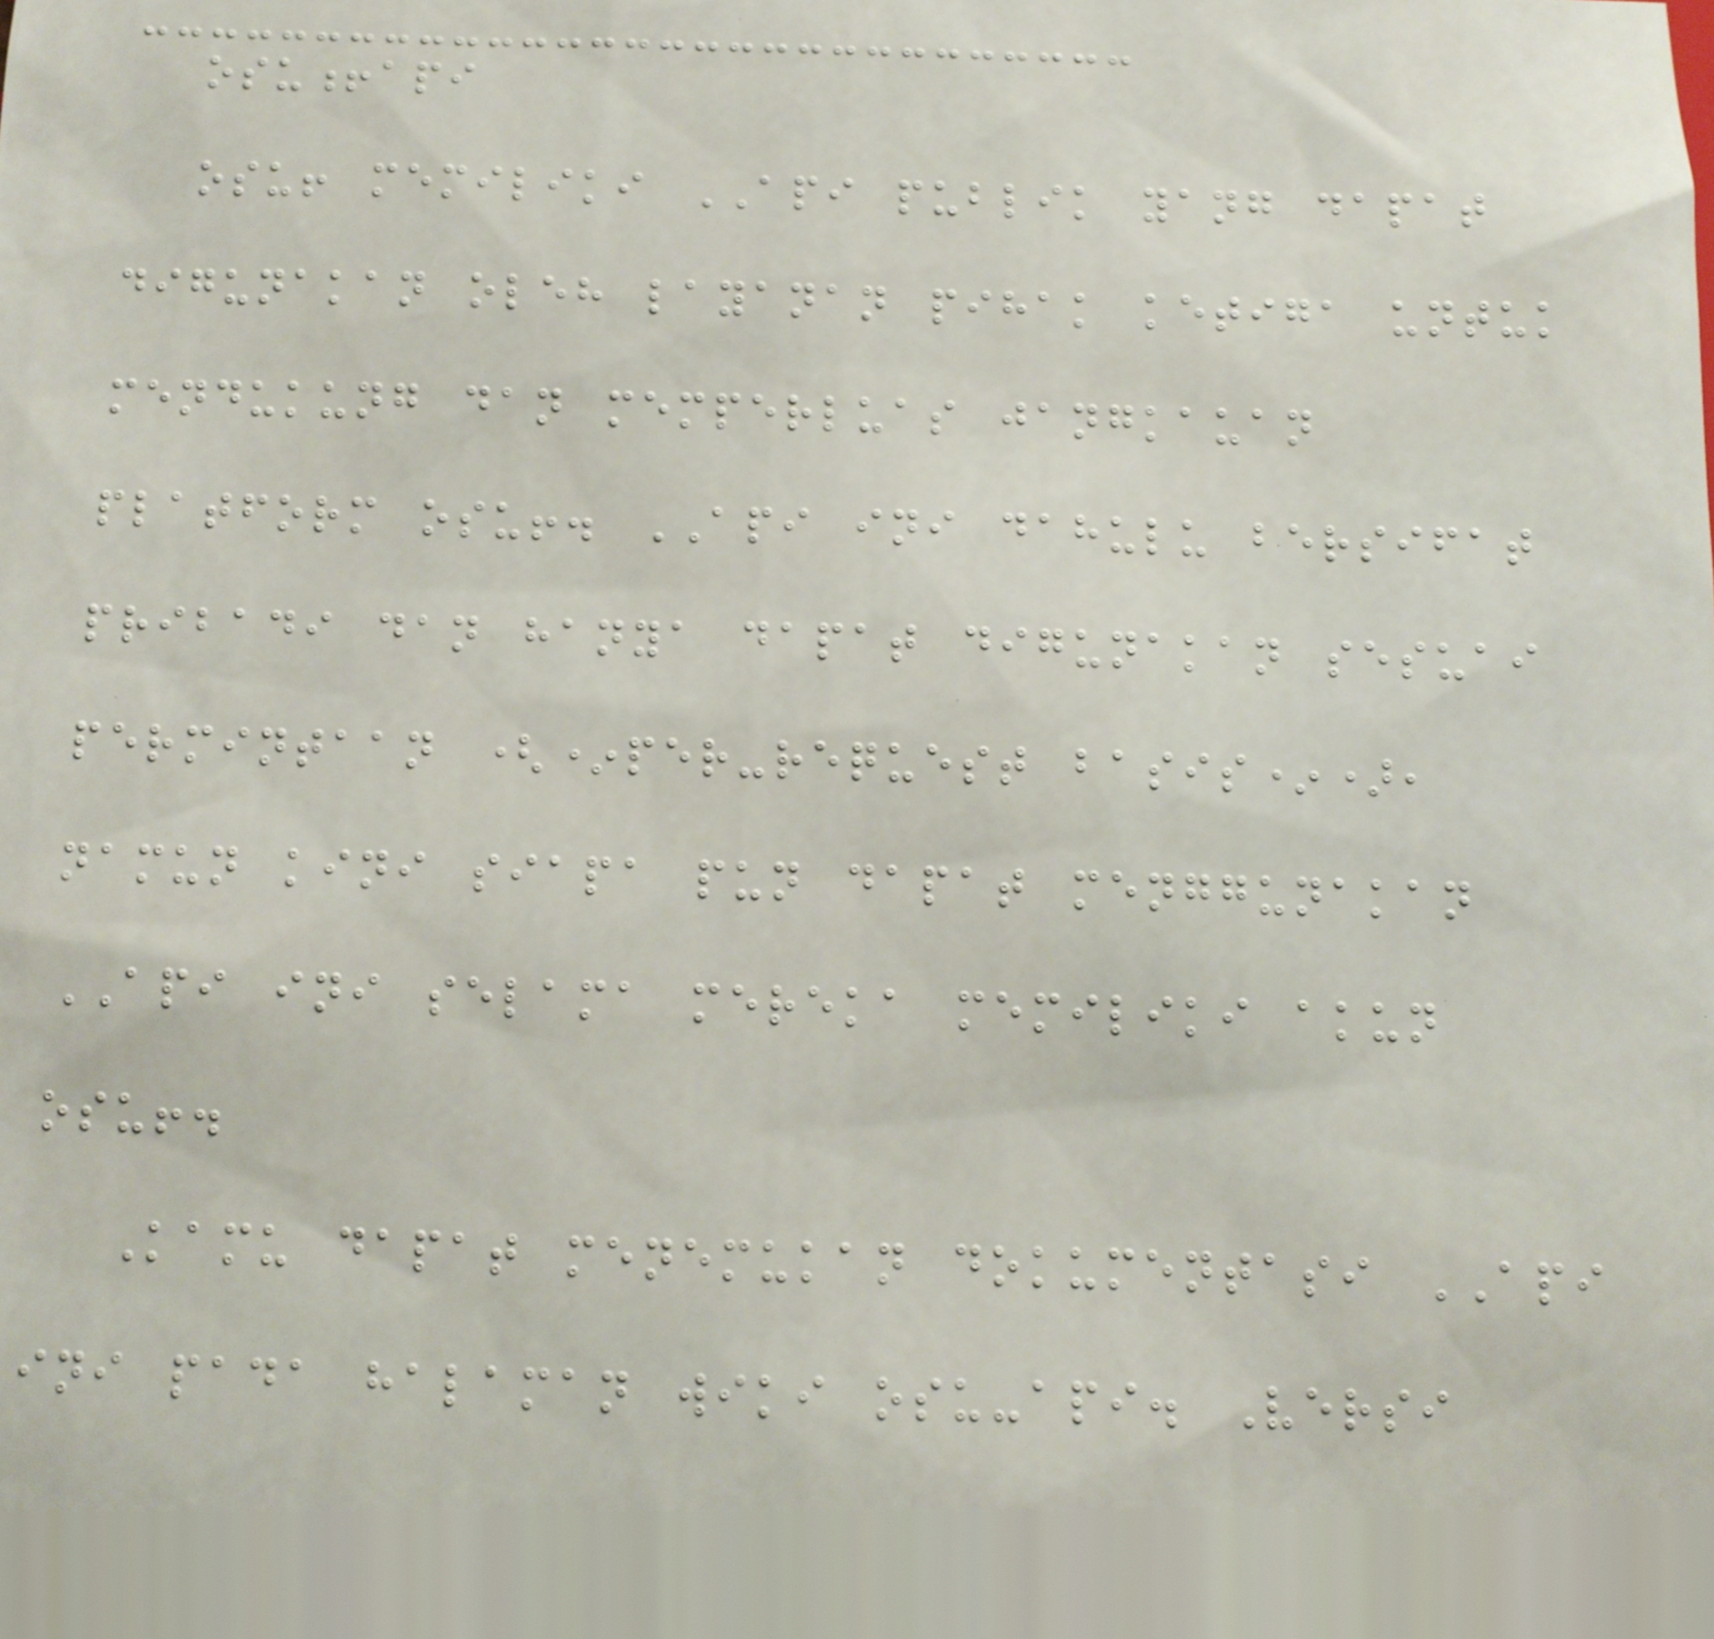osu!api
osu! memiliki API publik yang dapat
digunakan oleh layanan pihak ketiga untuk
mendukung dan memperluas jangkauan
platform osu!. API ini dahulu bersifat
pribadi dan hanya dapat digunakan sesuai
permintaan (*per-request basis*),
namun kini siapa pun dapat menggunakan
API ini selama mereka memiliki akun
osu!.
Kamu dapat menemukan dokumentasi API
ini pada halaman wiki osu-api. Versi
